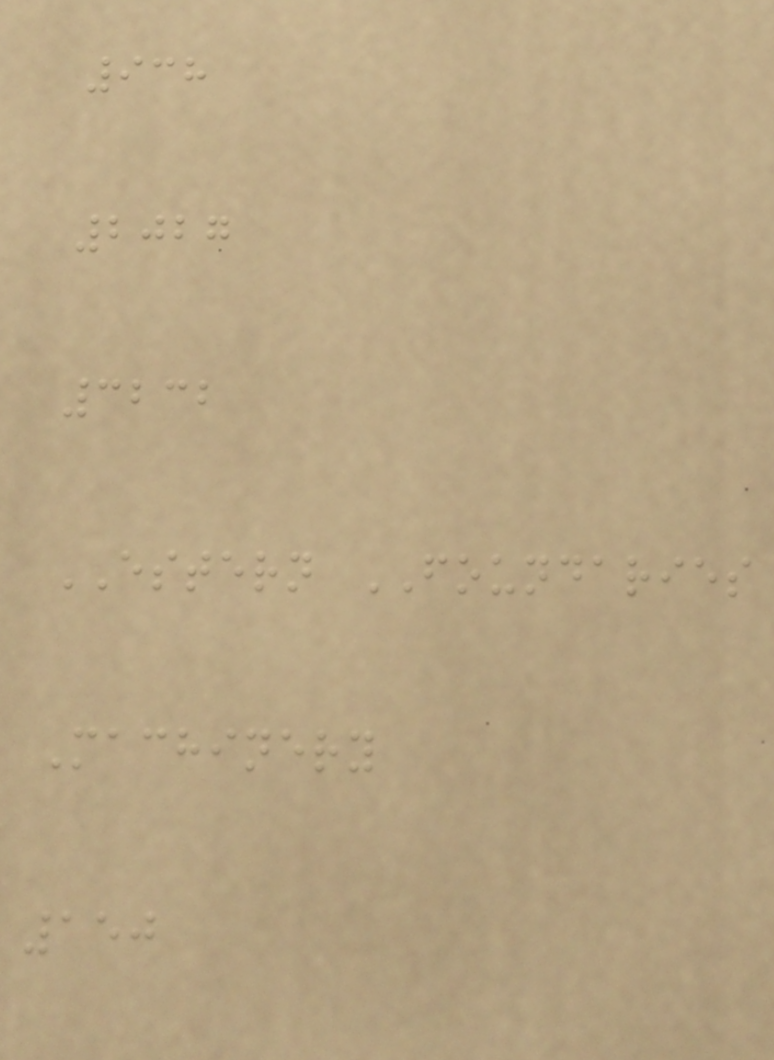938
2027
3232
ESTERN FOUNDARIES
Machinery
150
